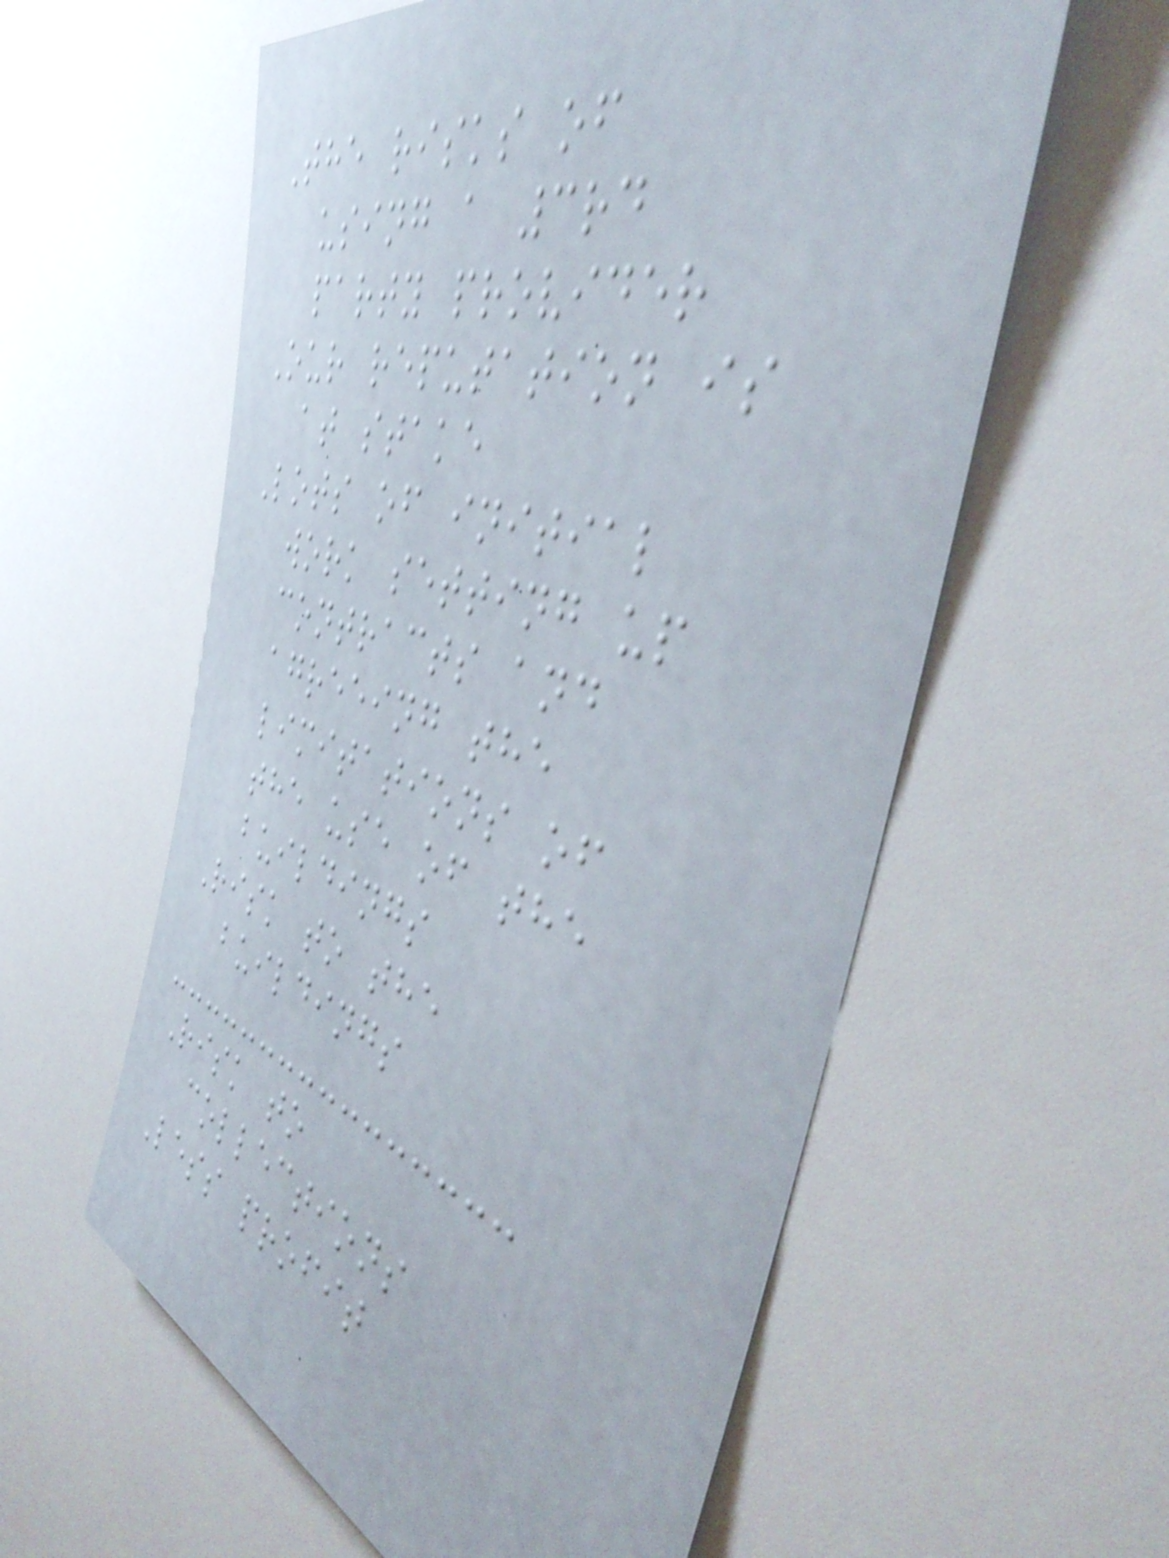The risks of
using a 3rd
party provider
Our reputation is
at stake
Lots of initial
work setting up
contracts and
agreeing the
limitations of
the use of the
buildings
Risk to the
buildings
Risk to
collections
Less profit
